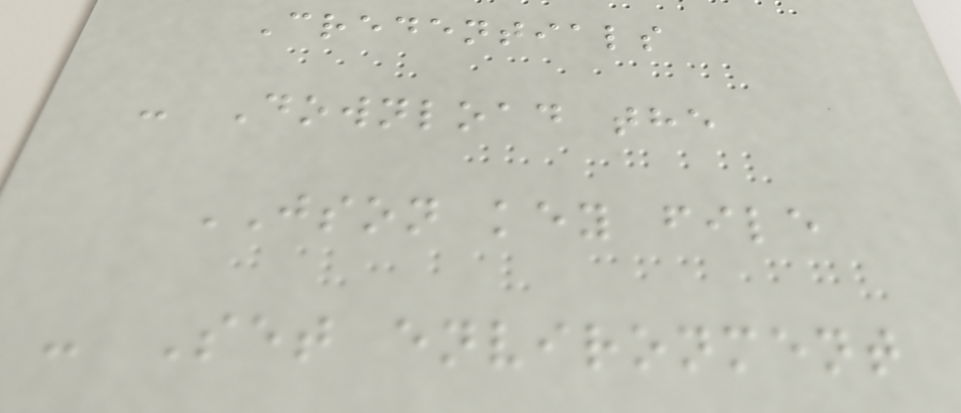Credentials
- Download the
JSON key file
- Set environment
